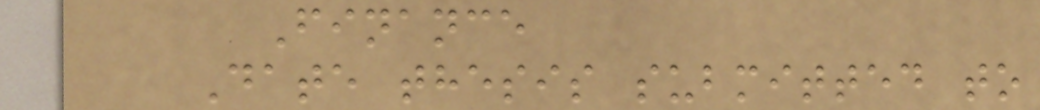Finance
Date thesis submitted to
